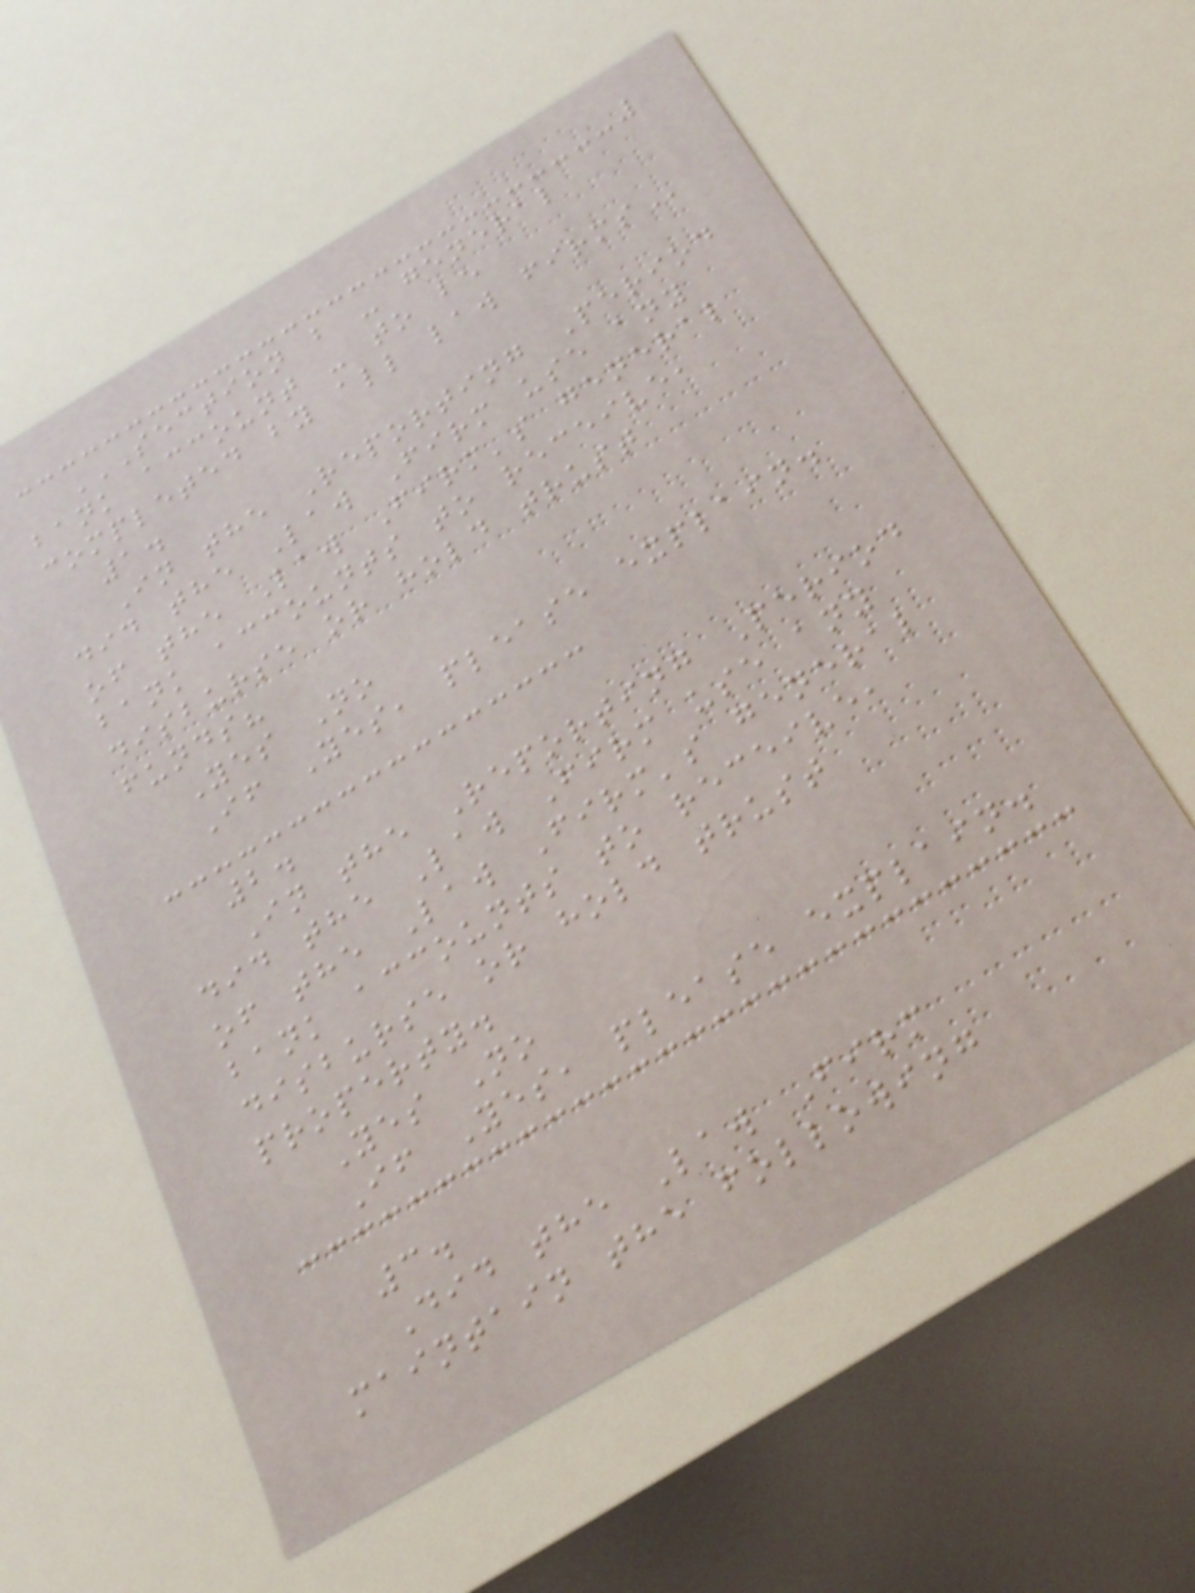SECTION B - GENERAL
BANK ACCOUNT - TO BE
COMPLETED BY ALL LAW FIRMS
1.
In the Reporting Period
did the Law Firm use any
of the Law Firm's general
bank accounts to receive,
disburse or hold trust
funds?
Yes No
If Yes, please explain.
2.
In the Reporting Period
did the Law Firm use any
of the Law Firm's general
bank accounts to receive,
disburse or hold trust
property.
Yes No
If Yes, please explain.
3.
Did the Law Firm
maintain the following
